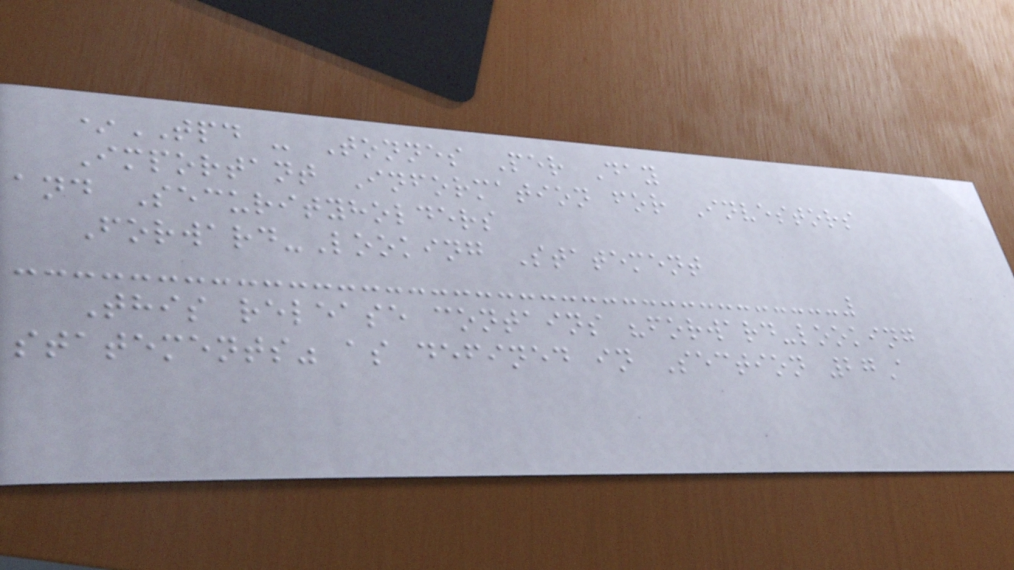*TPD - Tonnes Per Day
Important Information for Investors
and Securityholders
Forward-Looking Statement
This release contains "forward-looking
statements" as defined in Section 27A
